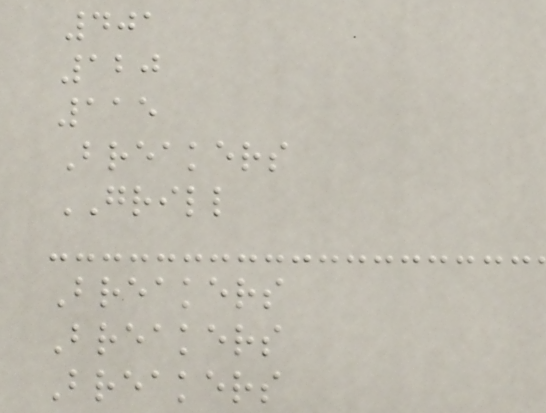401
120
115
Breakers
GRILL
Breakers
Breakers
Breakers
